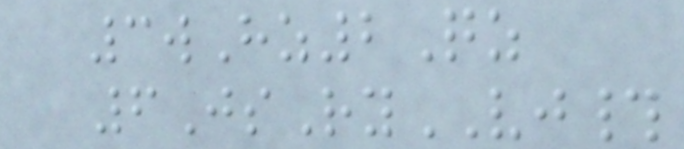3wHz2Qz
6JsRyVJ#
